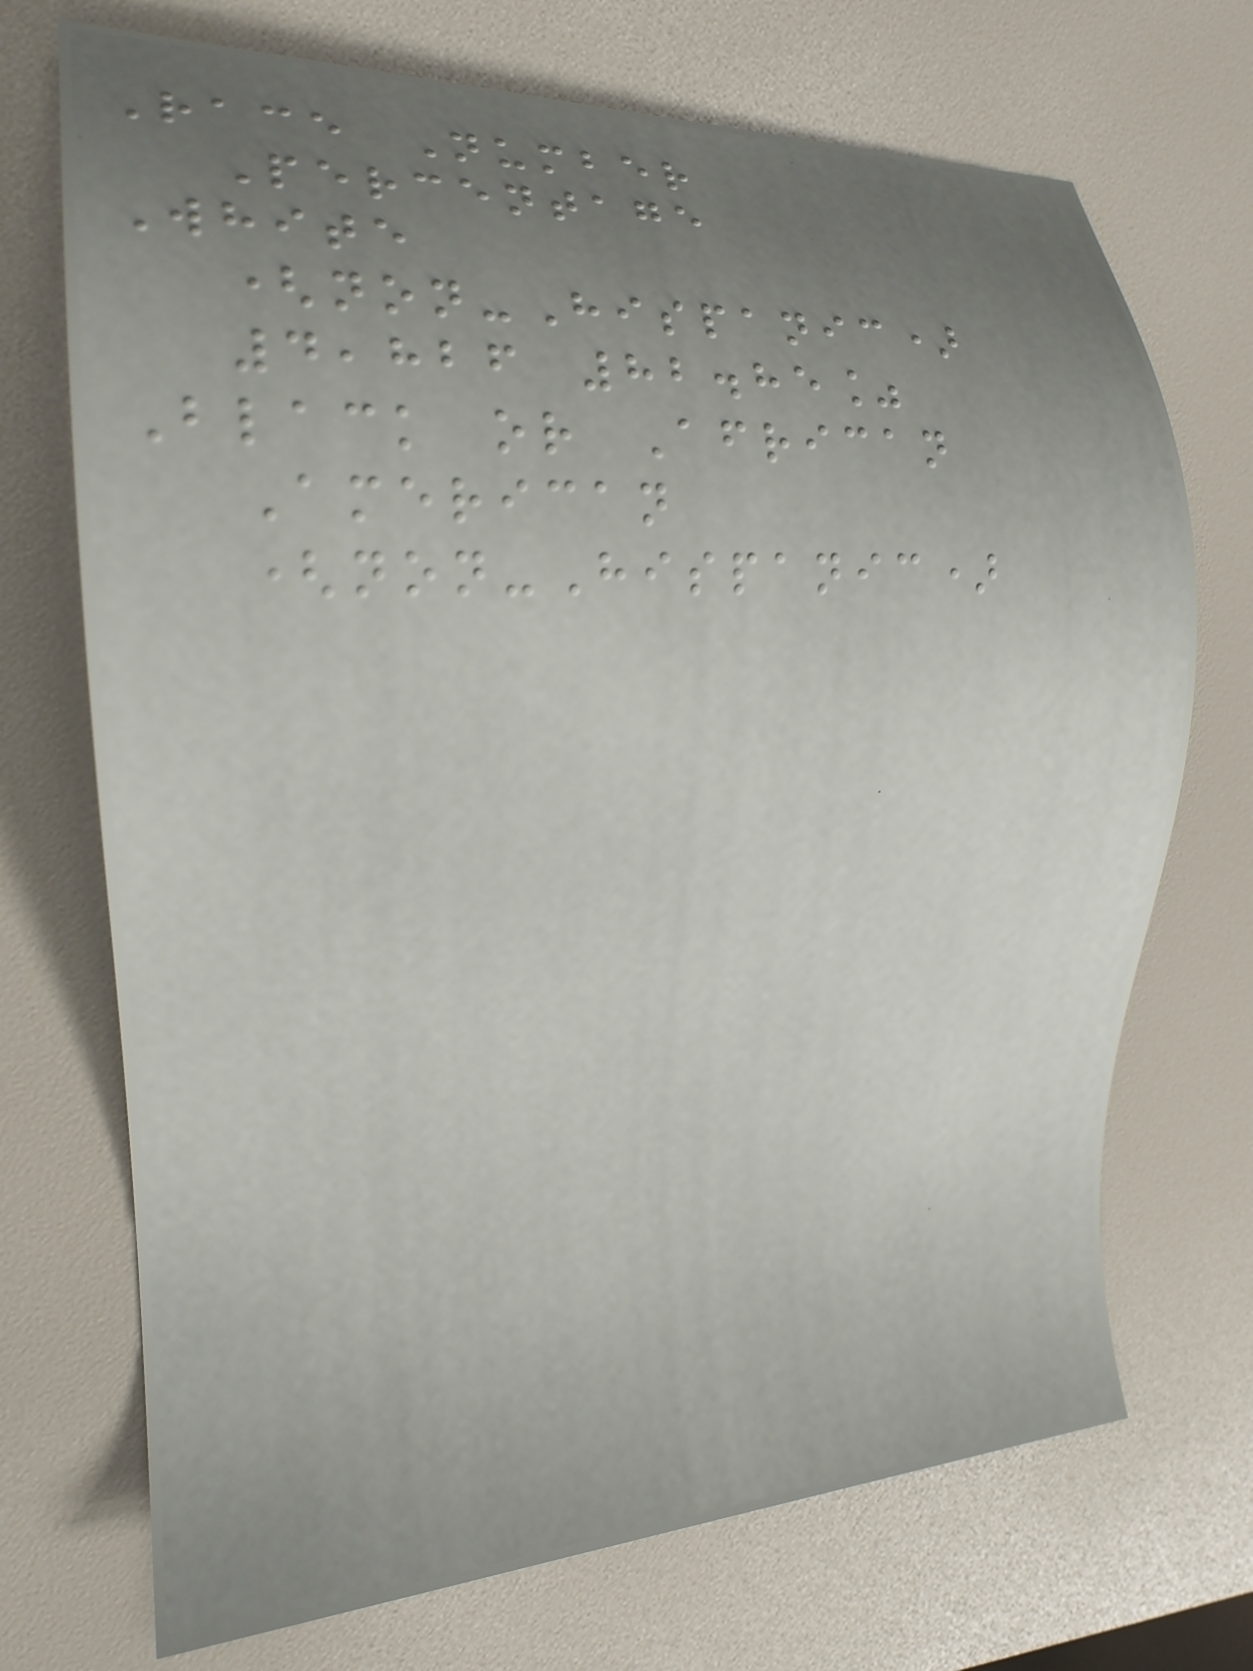Race Number
Percentage
White
(non-Hispanic)
4,826 82.85%
Black or African
American
(non-Hispanic)
